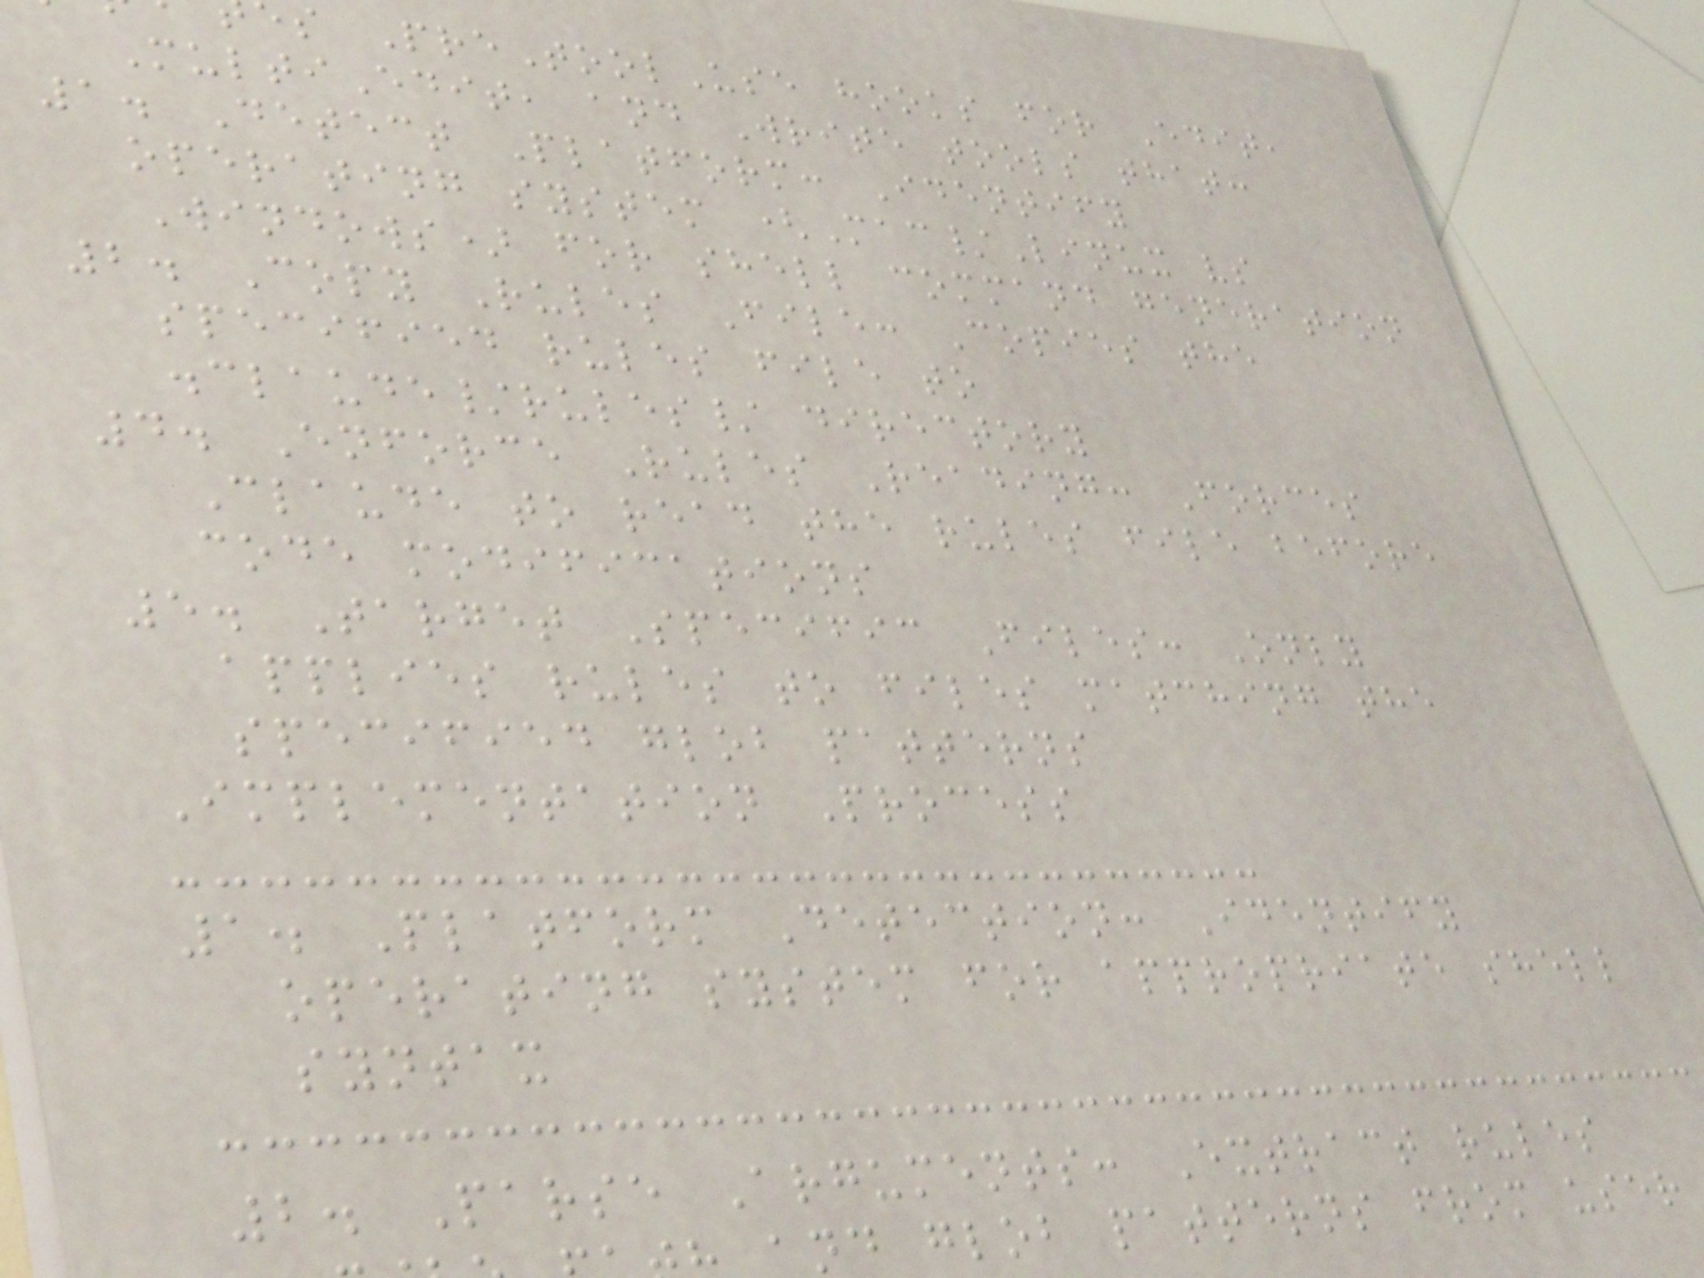s PreToolUse hooks for Edit,
MultiEdit, and Write tools that:
1. Detect Platform: Identify
operating system (Mac/Linux vs
Windows) for shell command generation
2. Copy Rules File: Copies the
specified rules file to
.claude/rules/ directory
4. Enforce Rules Reading: Forces
Claude to read the rules file before
code modifications
5. Target Specific Files: Only
applies rules to files matching the
specified glob patterns
Implementation Process
1. Platform Detection: Identify
operating system for appropriate shell
syntax
2. Parse Arguments: Extract rules
and glob patterns from user
